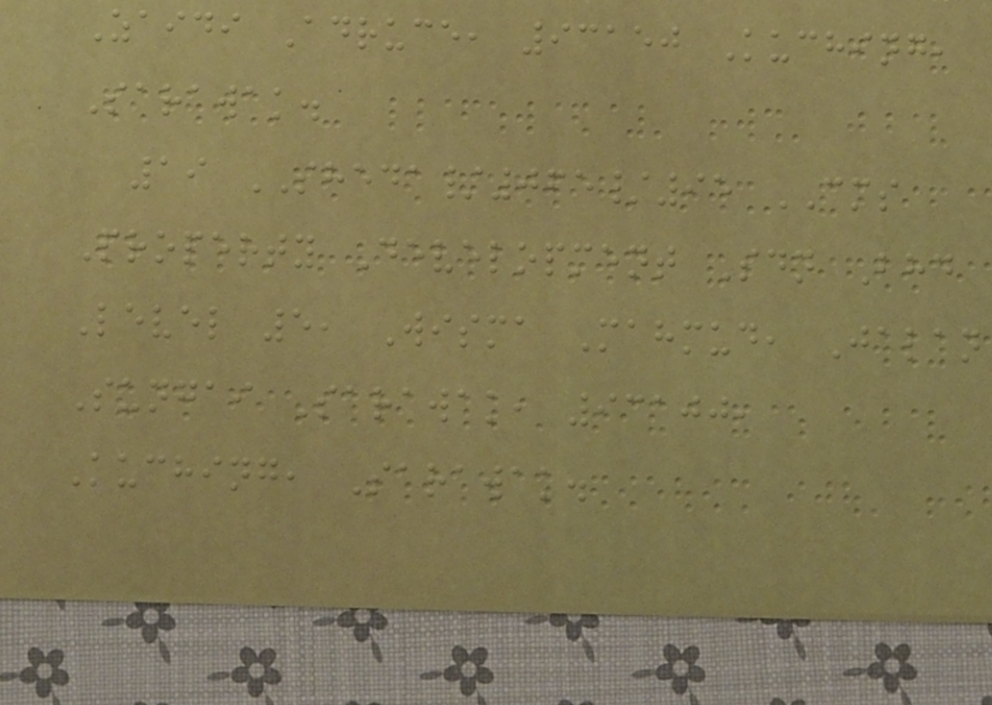Zaidi Adruce, 93150 Kuching,
Sarawak.
19 SHEDA/065/95 CMS
Property Development Sdn Bhd
Level 5, Wisma Mahmud, Jalan
Sungai Sarawak, 93100,
Kuching, Sarawak.
